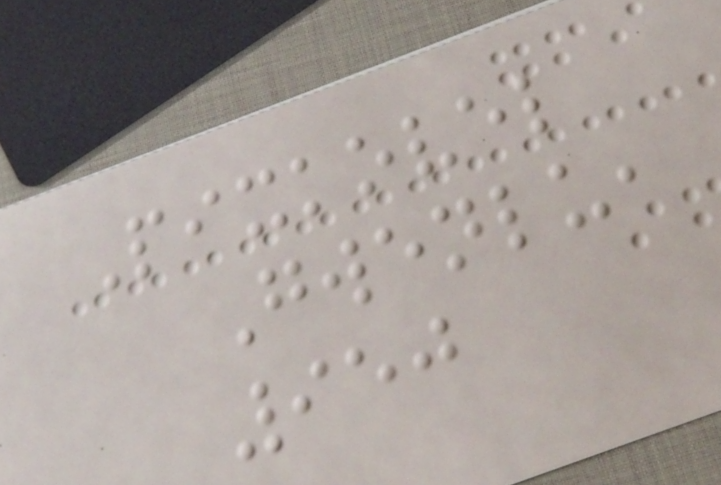Pixkovel
Gwenlu,
950
